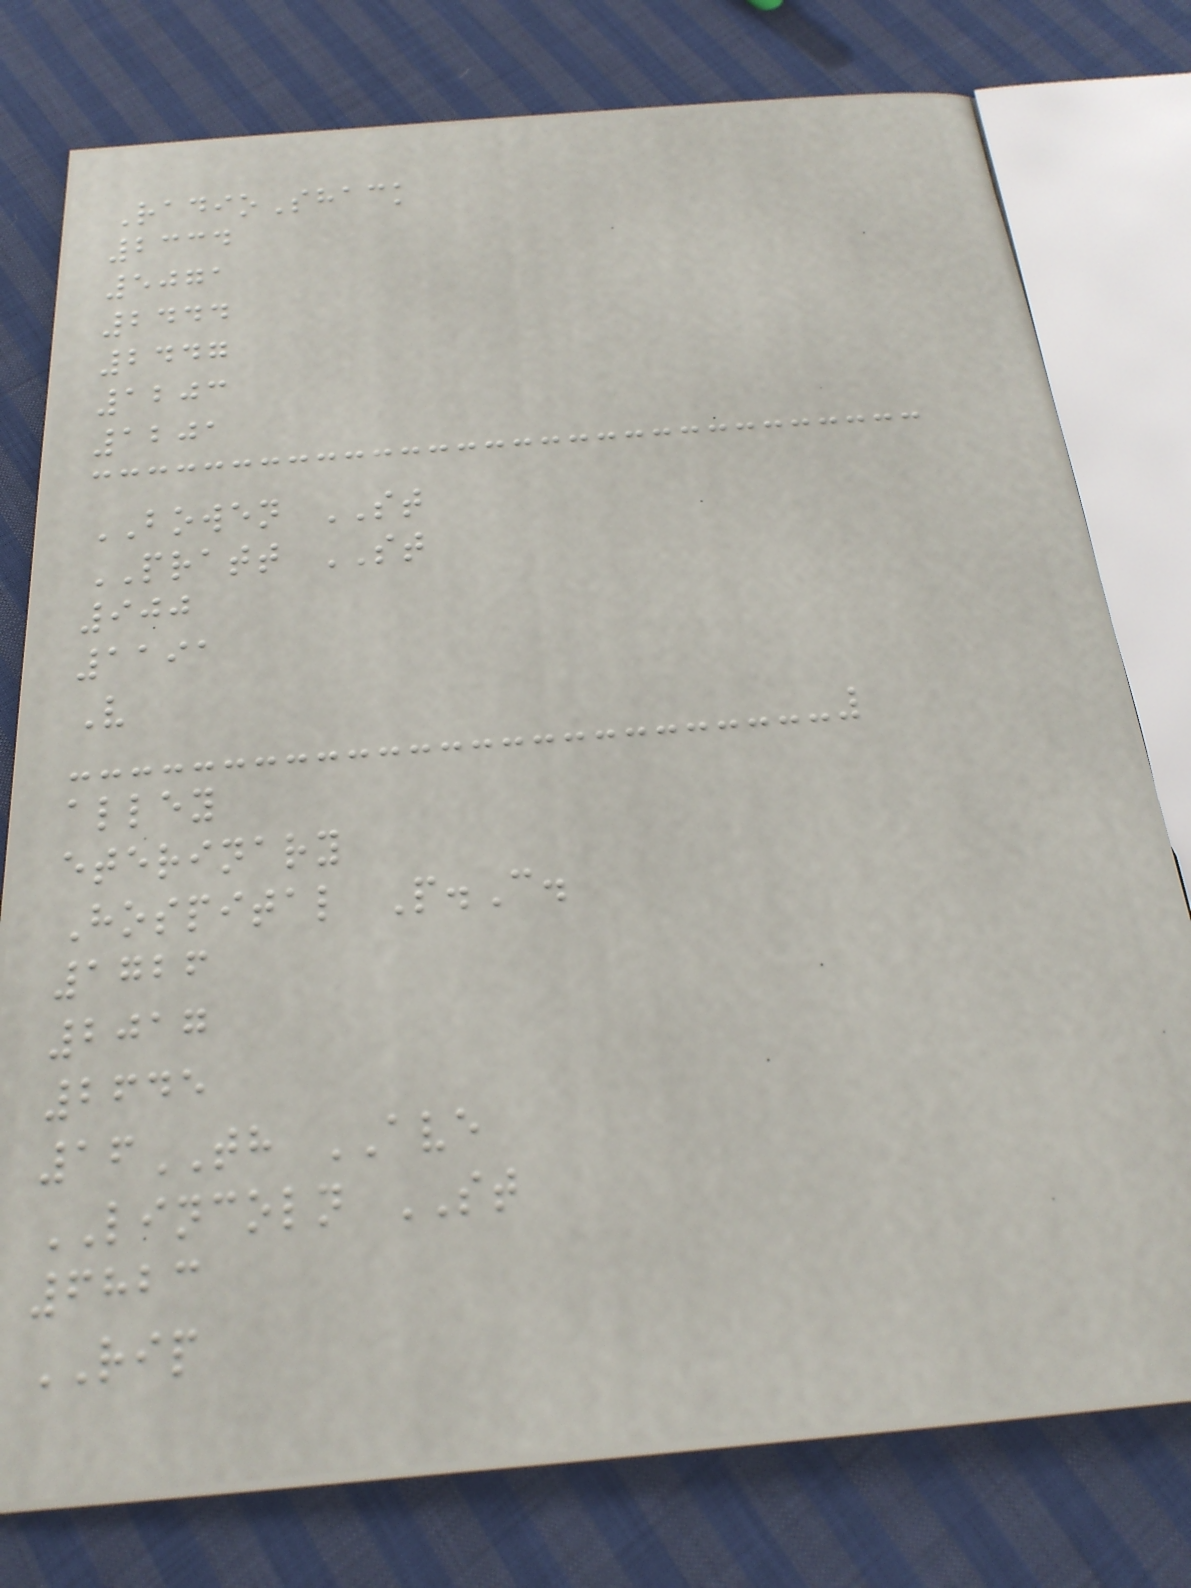RadioShack
2334
5071
2444
2447
1203
1201
BOWEN ST
PRATT ST
900
1191
V
alley
eterinary
Hospital P.C.
1726
2017
2645
16TH AVE
LINCOLN ST
6823
RIP
